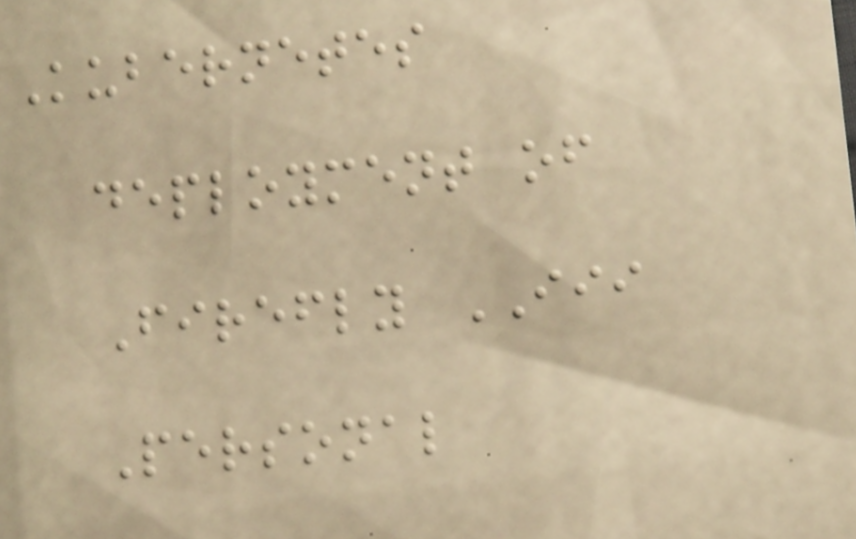Kubernetes
deployment of
Firefly III
Personal
